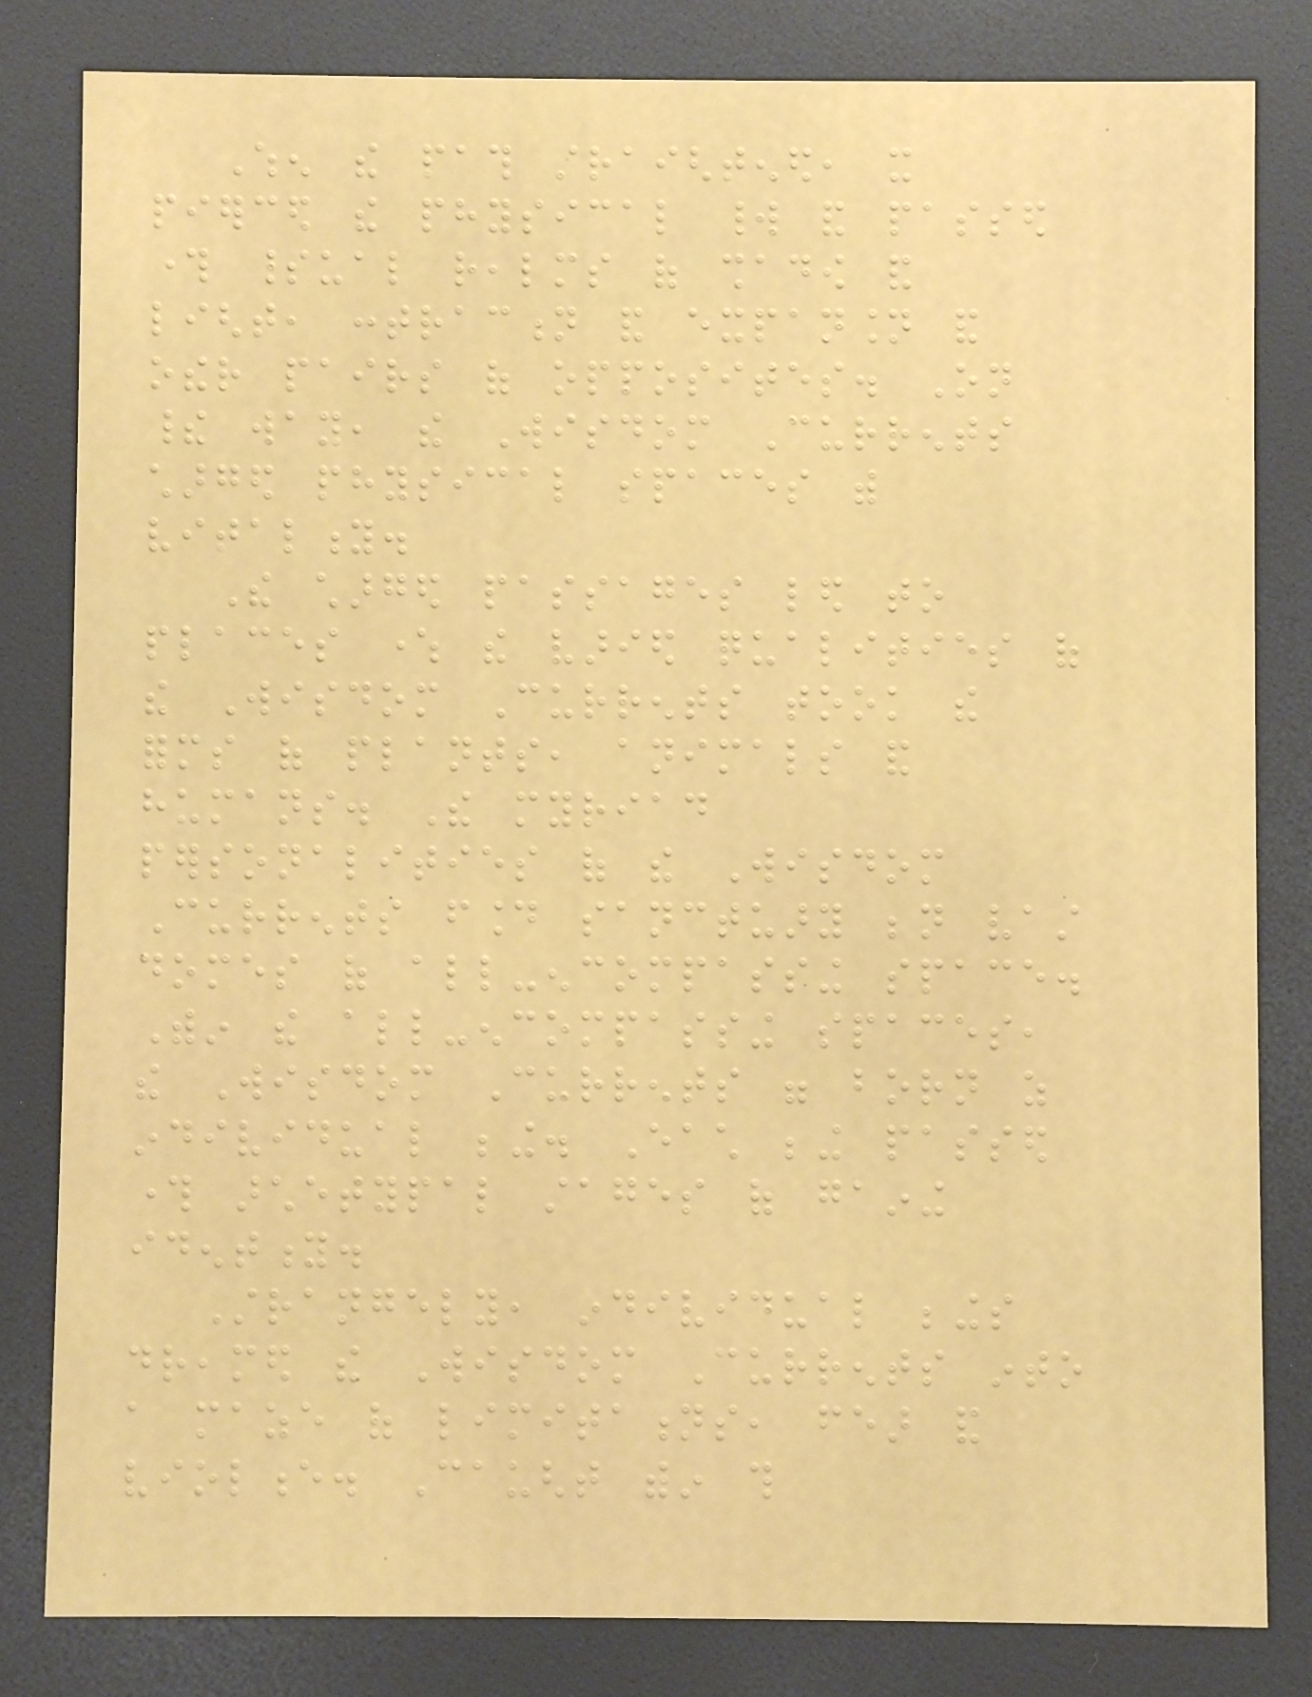When the path straightened, it
pierced the physical world and passed
through spiritual realms of shadow and
light, contraction and expansion and
other pairs of opposites. On
their way, the Wisdom Currents
charged physical spaces with
vitality.
The charged passages led to
places where the varied qualities of
the Wisdom Currents took the
forms of plants, animals and
humans. The myriad
personalities of the Wisdom
Currents found sanctuary beneath vast
domes of all-encompassing space.
Within the all-encompassing spaces,
the Wisdom Currents were born as
individual being. Each being passed
through archetypal stages of gaining
identity.
Strangely, individual beings
dreamed the Wisdom Currents into
a maze of limitations, fear and
violence. Caught within this
